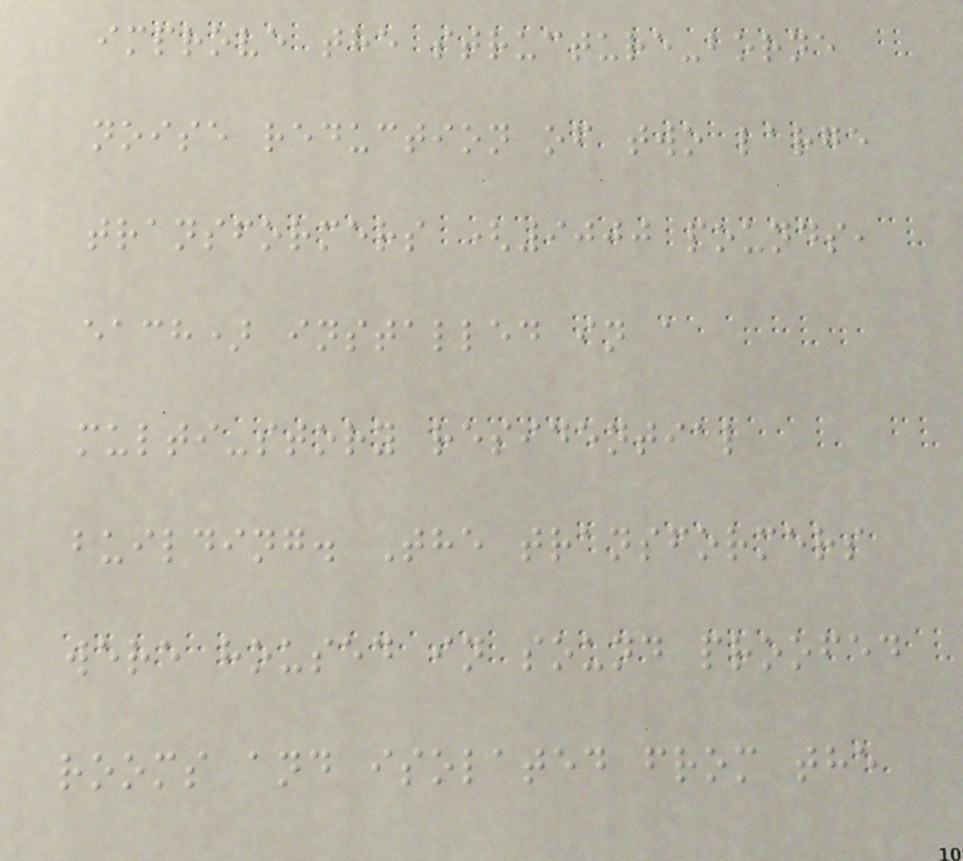improve the structure-borne
noise reduction of two large
transformers (9000 pounds,
each) installed in a
multi-story residential
building. The transformers
were housed in sound proofed
rooms and isolated from the
